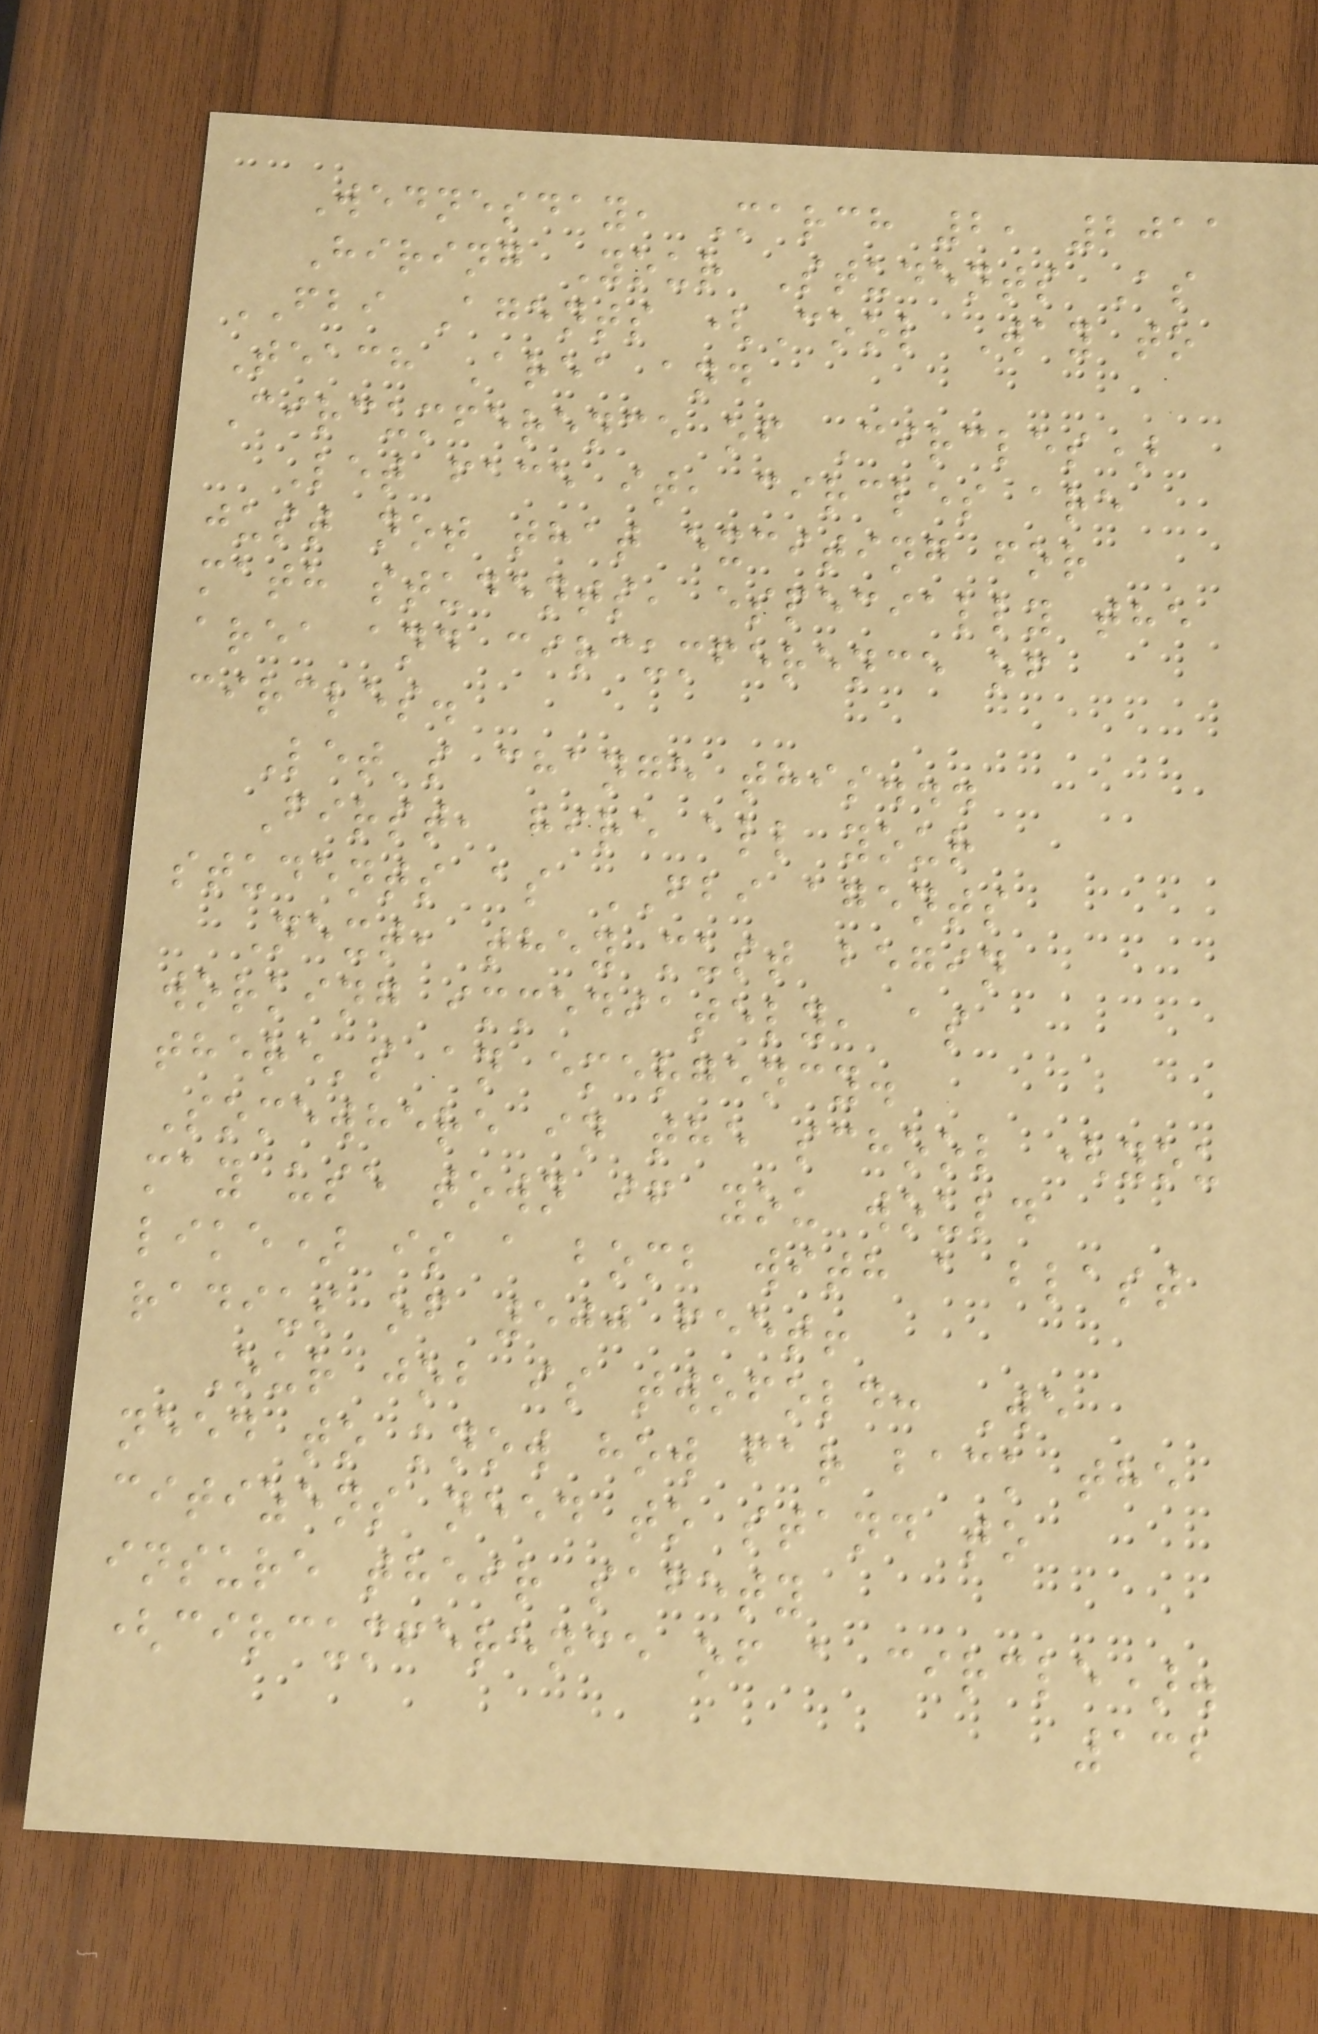Wednesday, March 2, 2011
Hiring Your Students As
FBI Agents (Cool Way to
Teach Area and
Circumference of Circles)
Let face it, circles are
just not that exciting for
math students, especially the
area and circumference of
circles.
Let's change this...
First, hire all your
students as FBI agents
Next, they must begin
working immediately, as
there's an emergency.
Somewhere in the school (you
may use town if you would
like) is a bomb with a blast
radius of 500 feet!
Our job is twofold: We
need to know how far back the
citizens need to stand to
insure their safety
(circumference of a circle).
132
